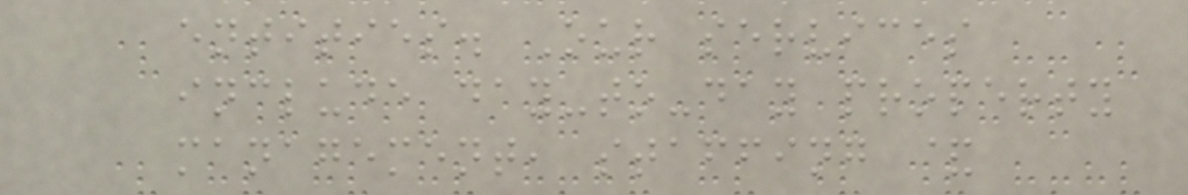entities. Our services
include day-to-day property
management, staffing &
